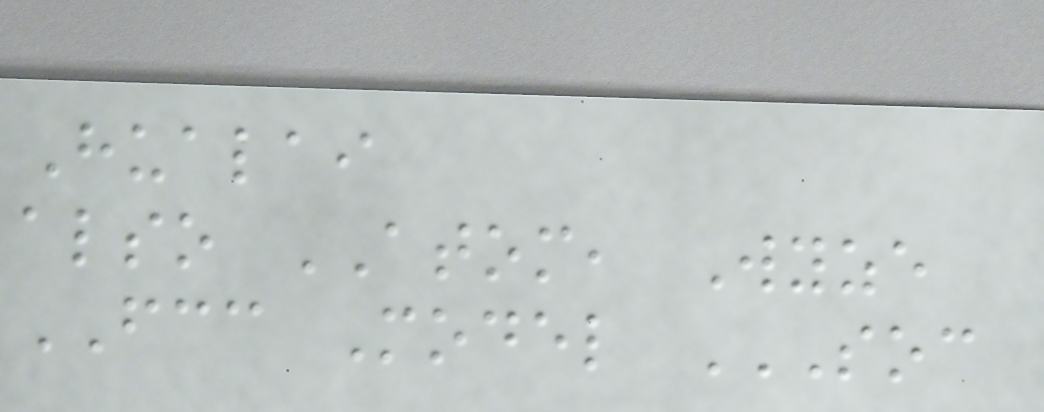Hualai
also ATOM, Wyze
FCC Model SOC
